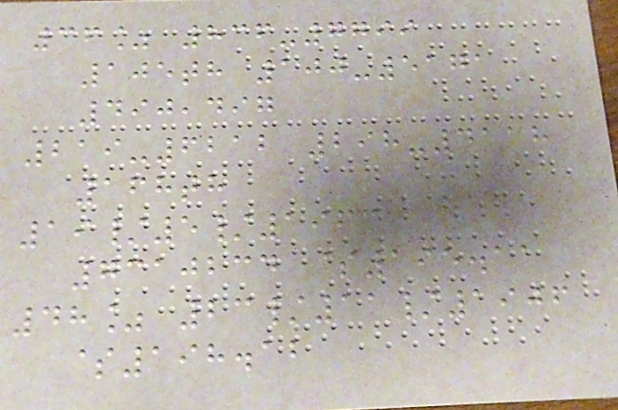36% 836-7799
105th 100-5171
490,497
219-6212 298-4118
168th
19/5/1963
7310234 $195.11
48% 23/11/1906
$198.12
